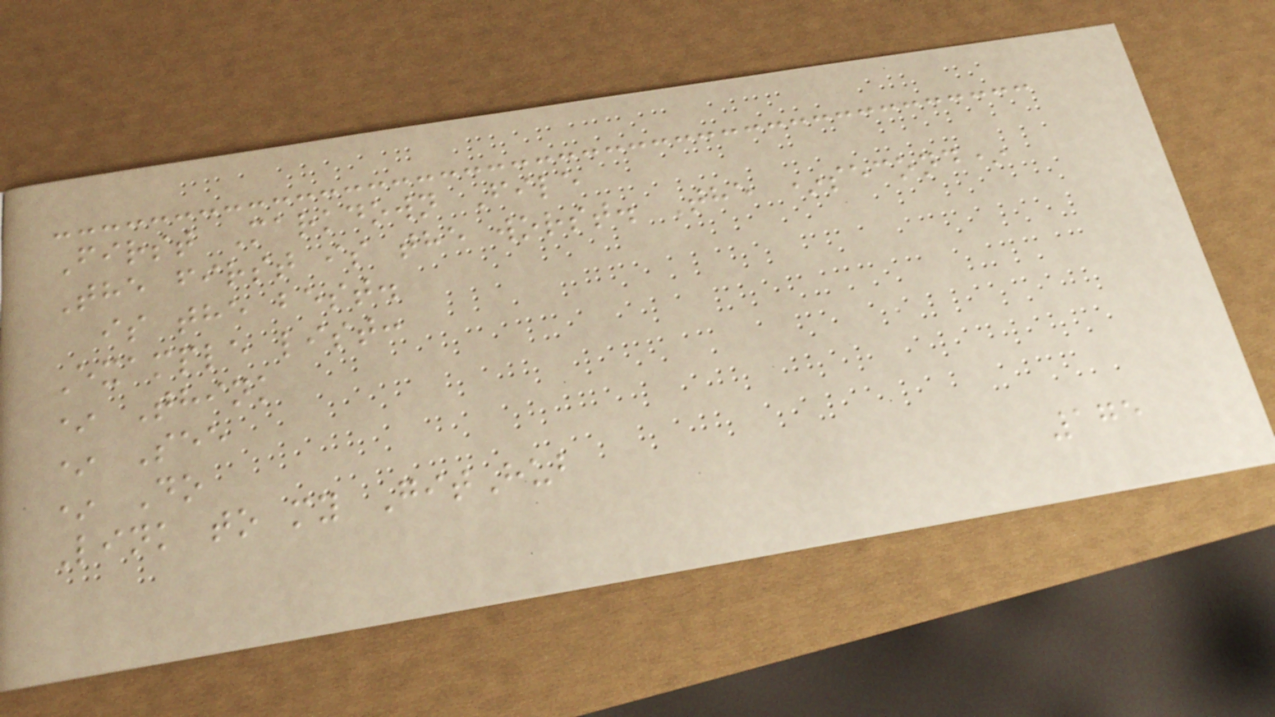First Markdown File
The first is the worst. The *second*
is the best.
Example list:
* Think
* See
* Do
Link to my GitHub
175
